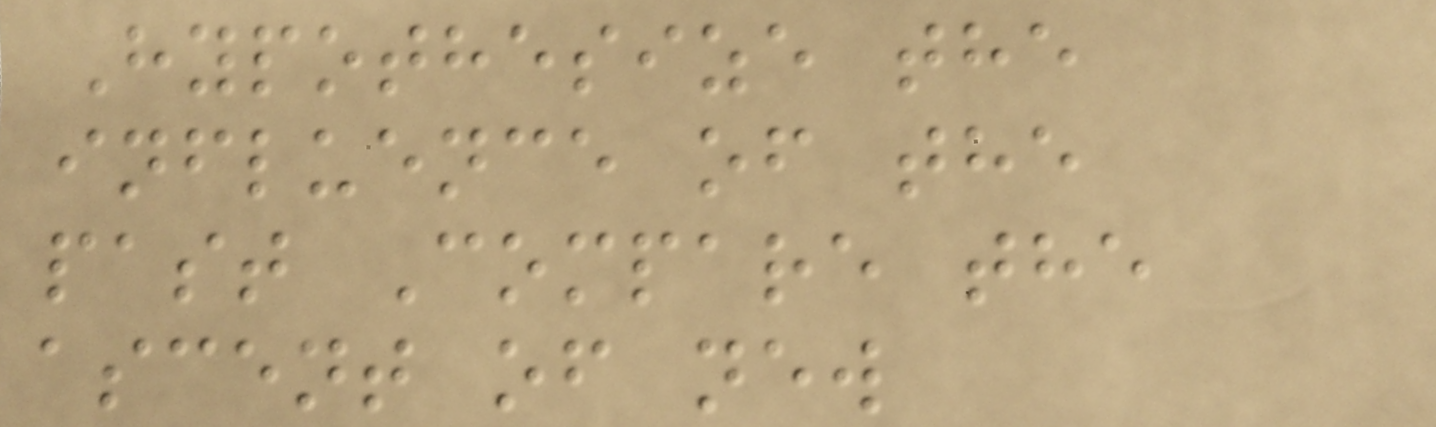Hypothesize the
influence of the
past Compare the
ascent of new
